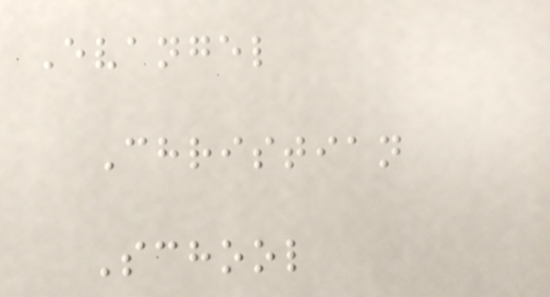Evangel
Christian
School
